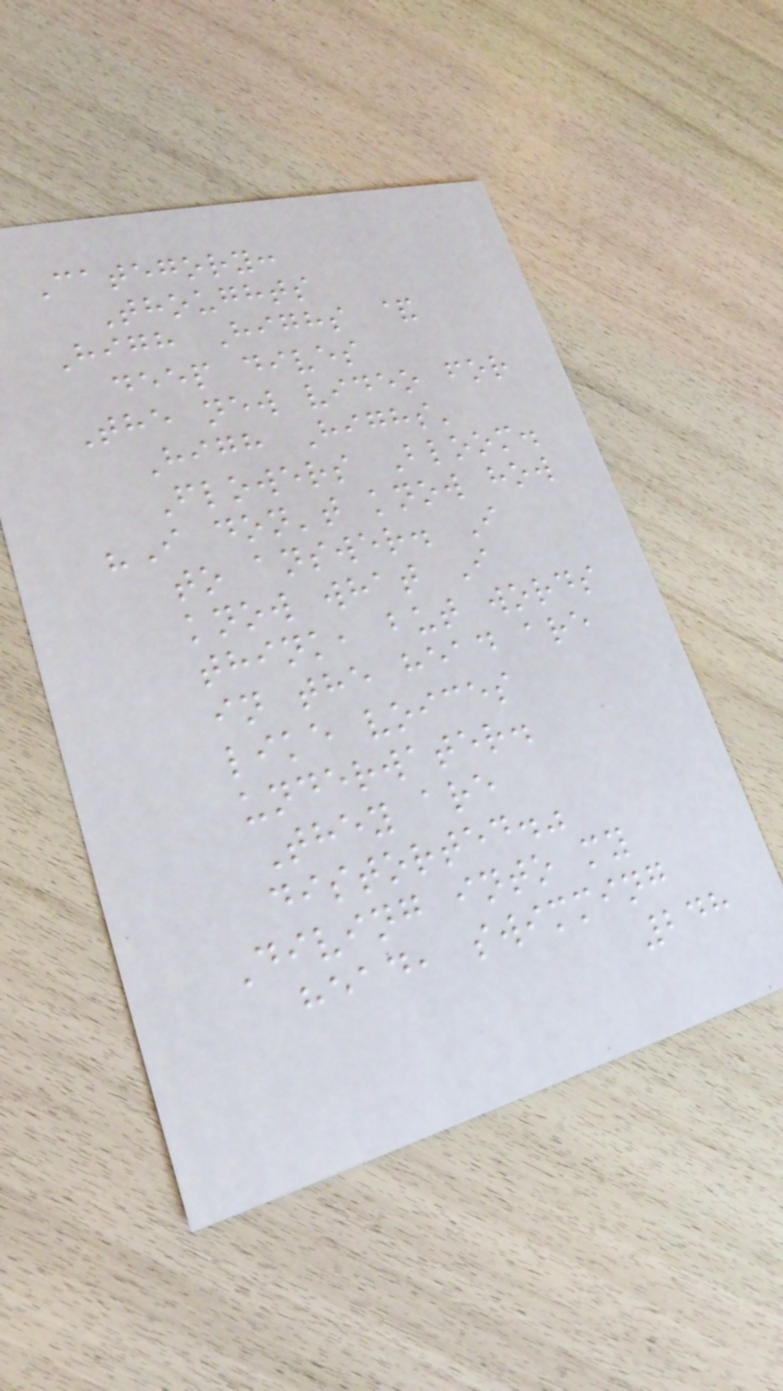Category:
Thoughts
High Highs &
deep dives
The new video for
High Highs'
Flowers Bloom.
"I don't know how
to answer. I
know what I
think, but words
in the head are
like voices
underwater.
They are
distorted."
Diving into my
head, swimming
248
